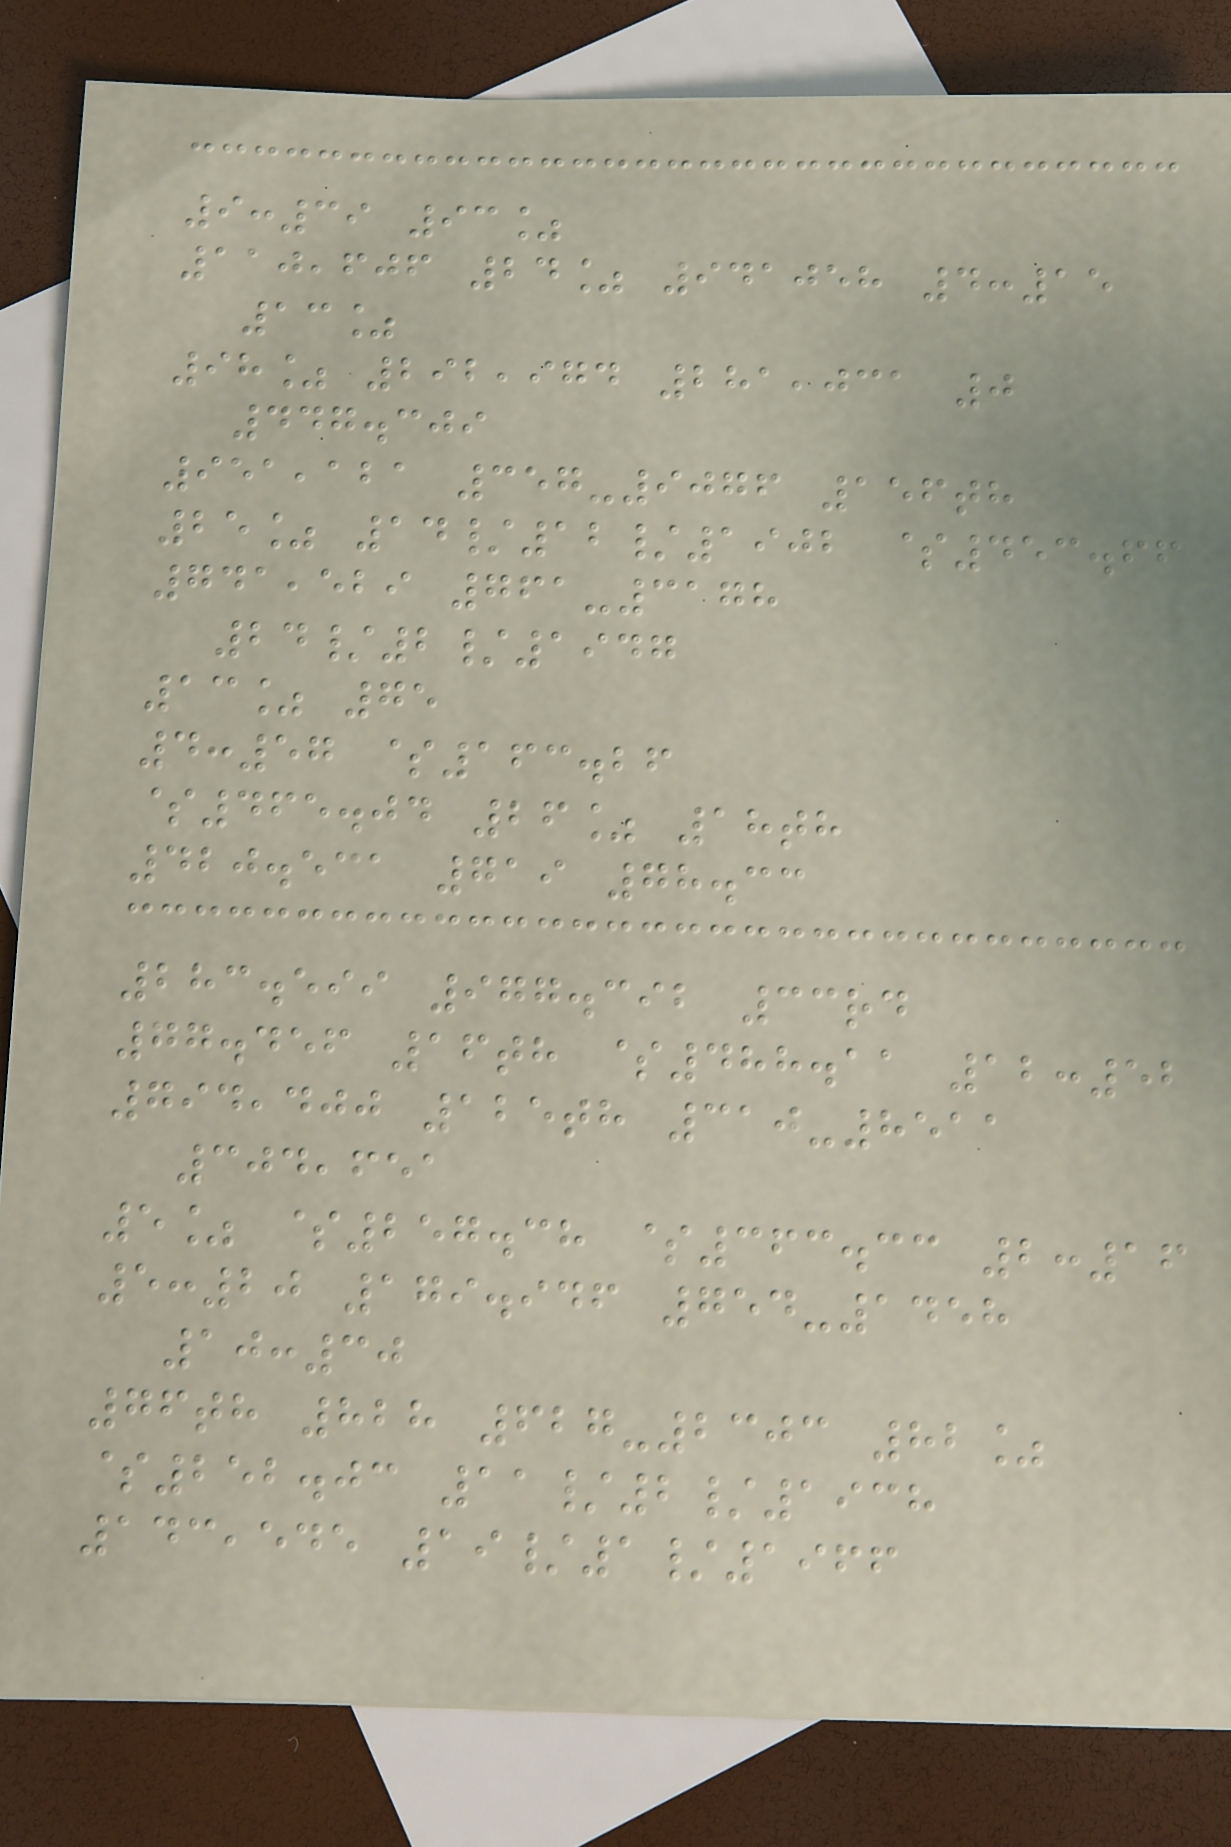9:39 93%
110,606 24% 941058 4:15
13%
98% 292,974 281,031 0
447.309
951,121 357-9076 156th
25% 14/12/1902 $453.66
741,529 761-3178
24/2/1947
13% 75
4:57 $163.26
$465.04 26% 18th
420.531 719 78.33
283.599 977.392 33rd
77.456 16th $488.11 12:52
794,400 125th 310-8511
304,651
5% $257.38 $363.33 2:16
5:20 179.946 754-1458
10:30
76th 828 627-2303 82%
$252.03 11/2/1938
143,545 19/1/1966
